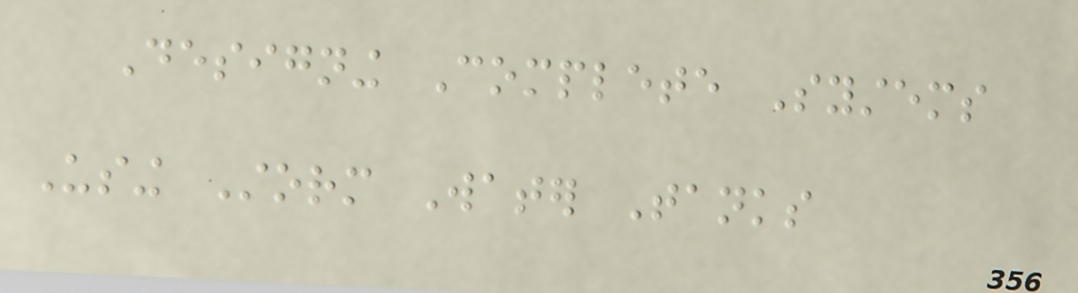Designing Complete Systems
Using Storm Water Tanks
